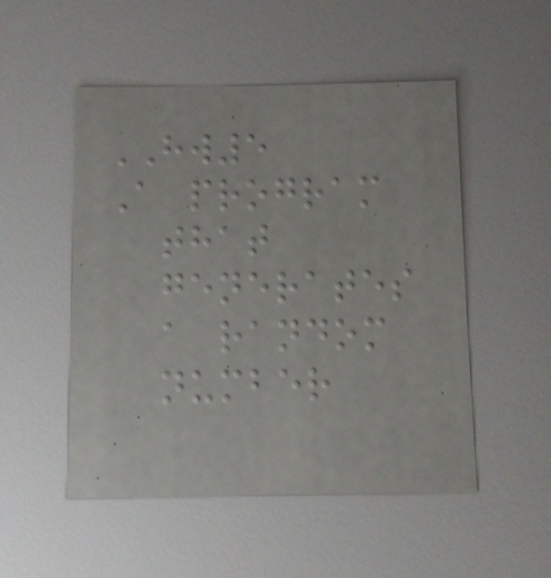HW5
A program
that
generates
a random
number
